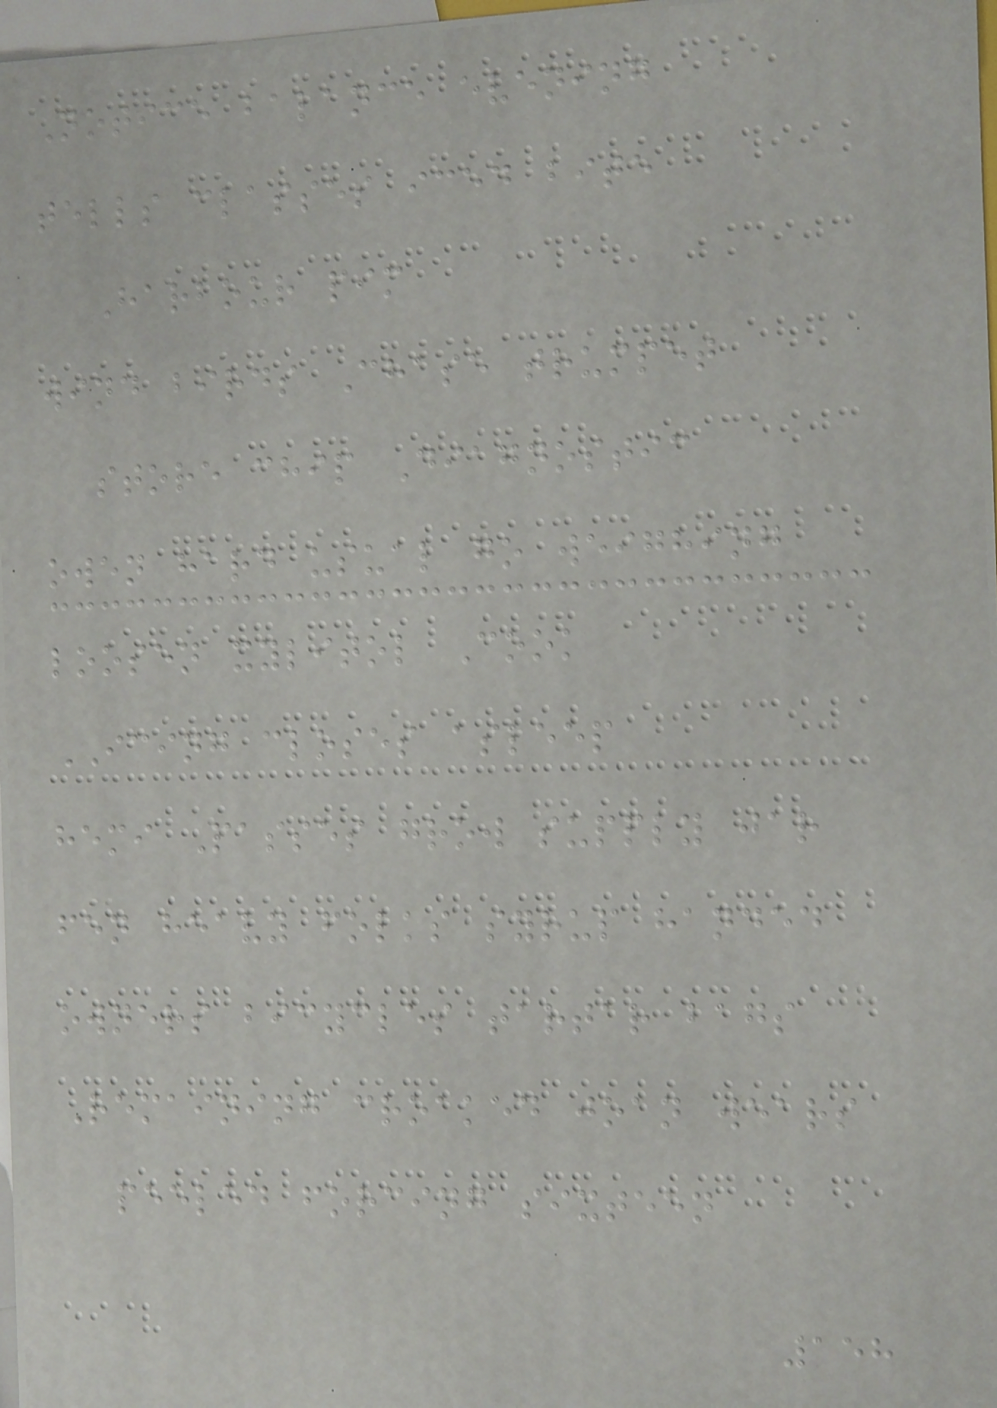Notice balance evening
tells classes iced bite
Harbour pim
wind birds Chase trumpet
store chip Diagnostic
owen hard usual go weighing
loosen xylitol Cook
ICING closes asleep
hemi Passes grow supply jar
fen heavy folks syrup handed
owners bicycles tartar bags
Remaining croaked joan wears
peeled forcing sixteen
158
